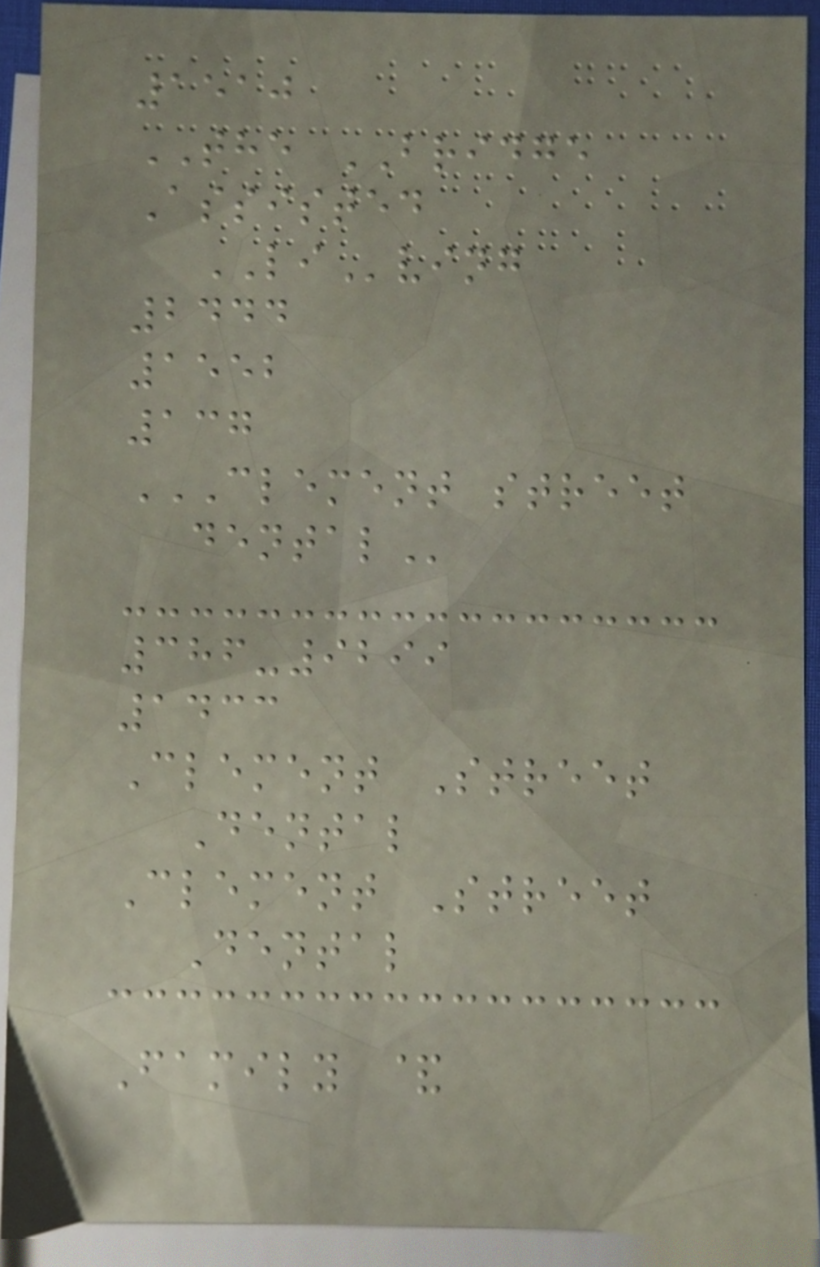1510
THE BRIDGE
Assisted
LIving
2444
1552
137
CLEMENT STREET
DENTAL
386-9299
1433
Clement Street
Dental
Clement Street
Dental
Family &
